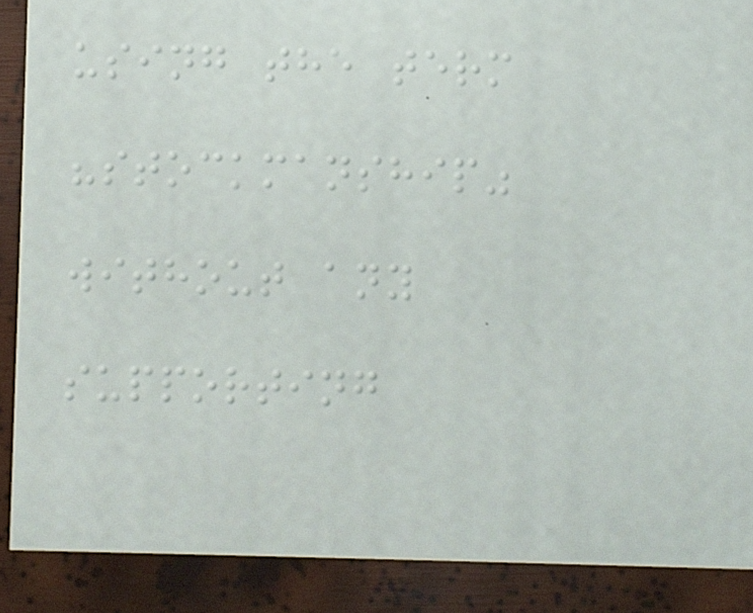using the term
"stockmanship"
without any
supporting
